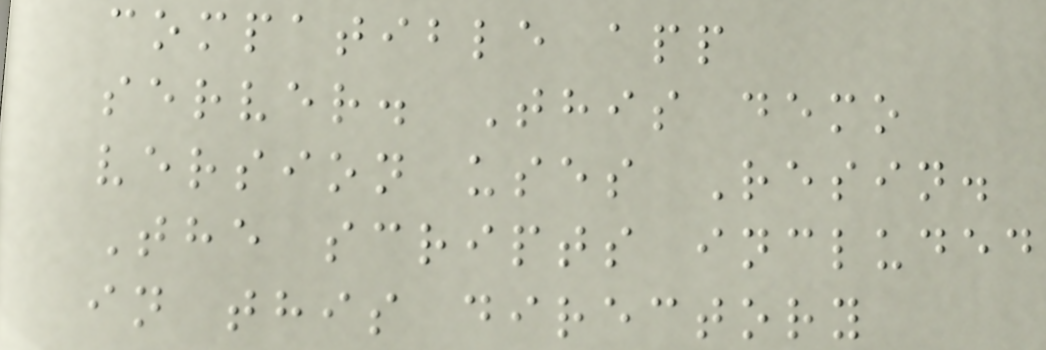compatible app
server. This demo
version uses Resin.
The scripts included
in this directory
